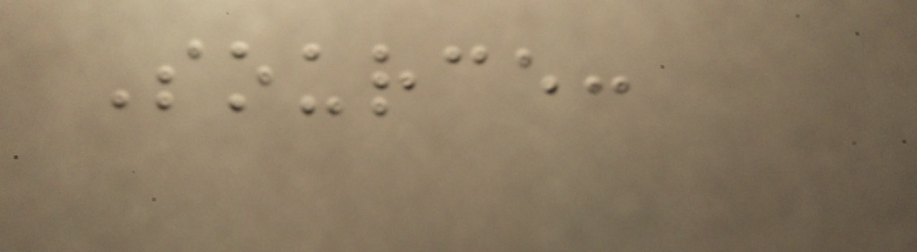Source:
